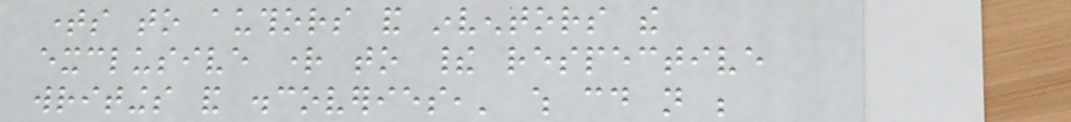times to authors and inventors the
exclusive right to their respective
writings and discoveries,' which could not be
